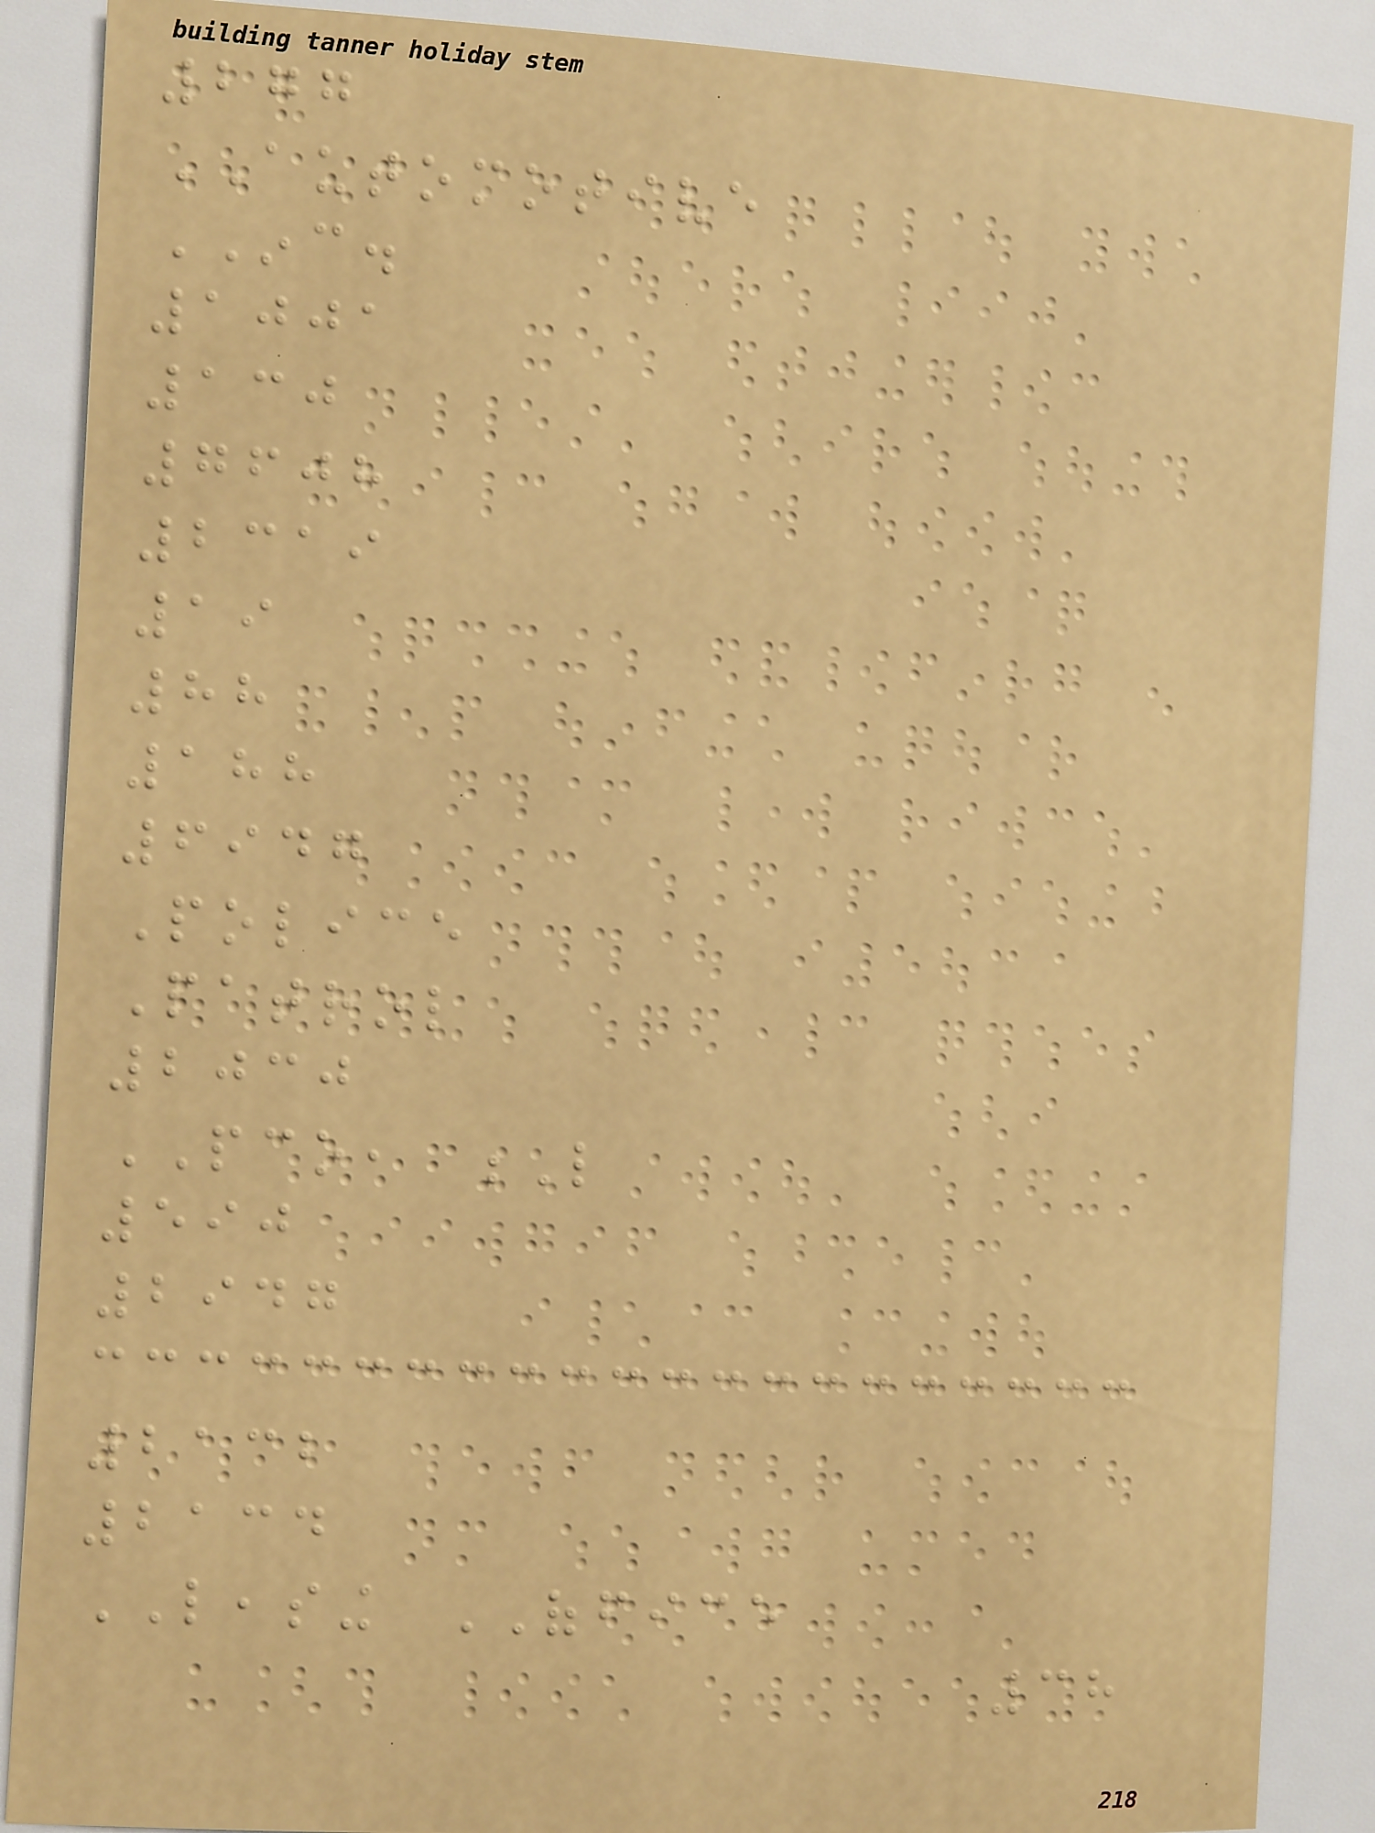277
AUTOMOTIVE
INC.
1001
130
7608
2319
19
88
188
6947
Police
Patrol
2030
PCO, L
590
2947
2132
2134
LEASING OFFICE
38
